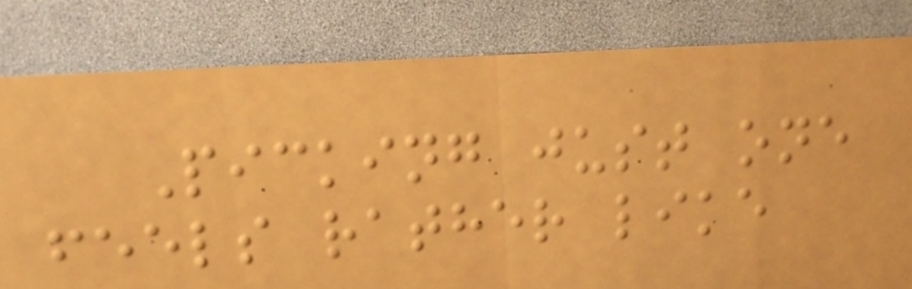Picking just one
feels rather like
